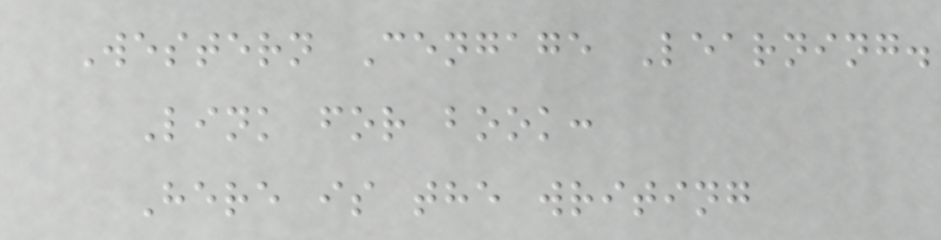Western Cengage Learning.
Link for book:
Here is the writing
